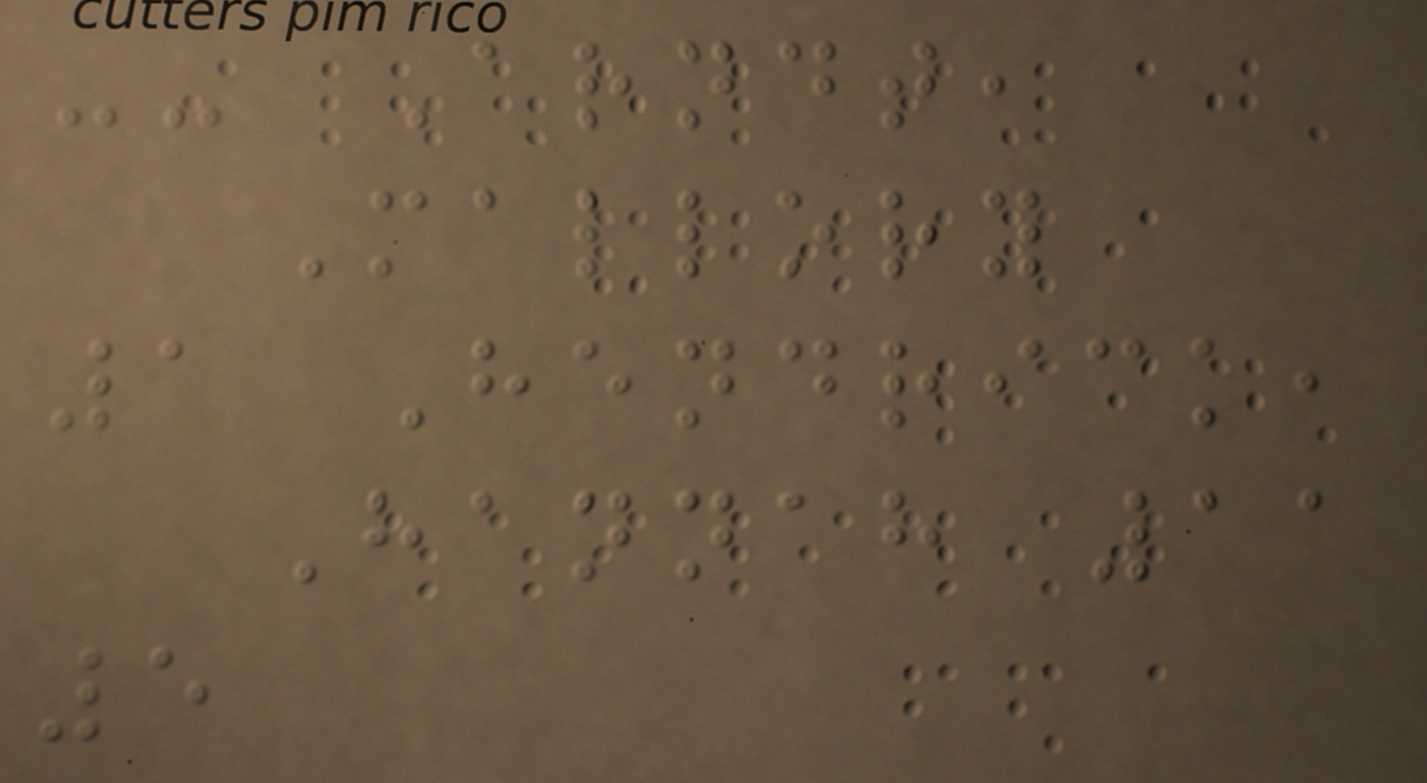-- Arndt,
Mallory
1 Hendrick,
Hannah 11
5
